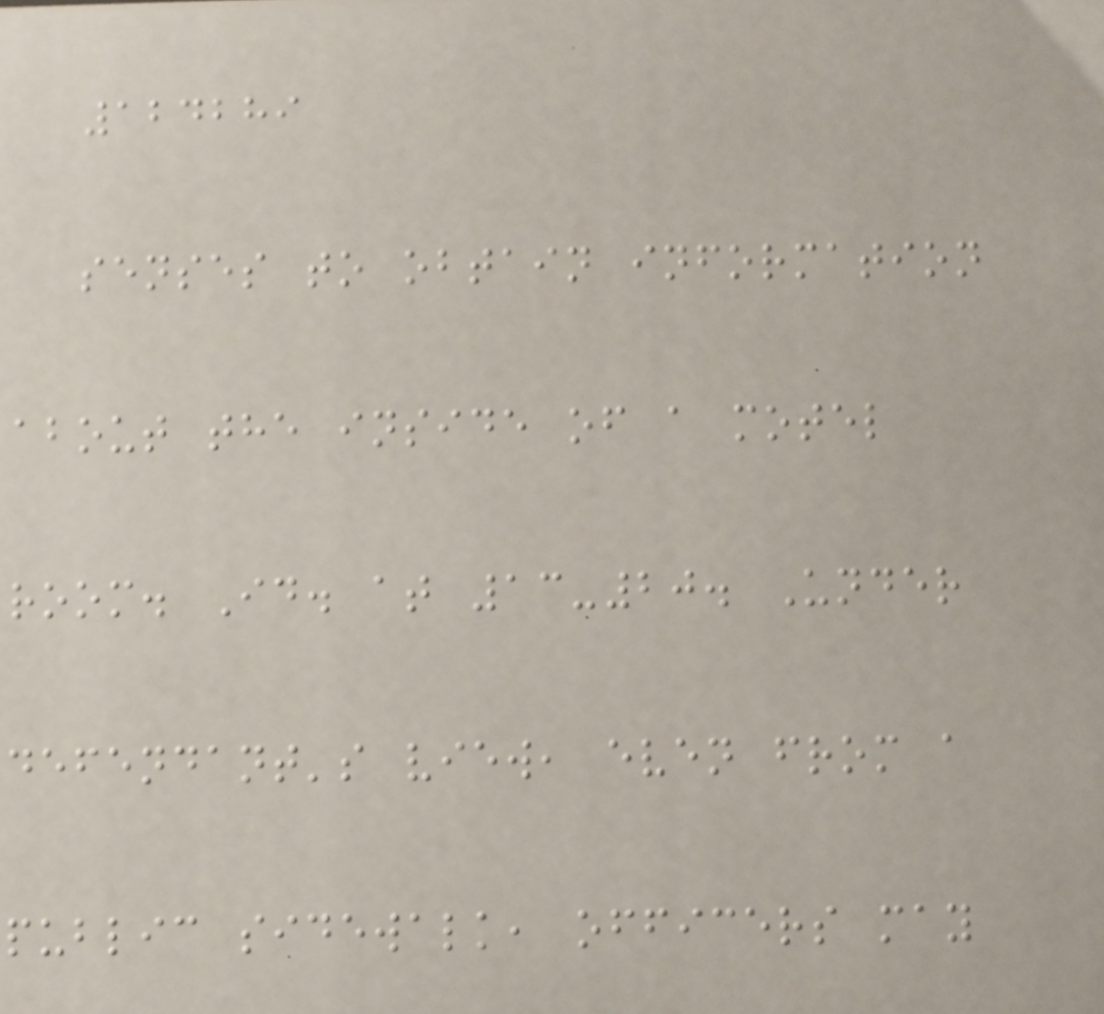124289
senses to obtain information
about the inside of a motel
room. Id. at 13-20. Under
defendant's view, even from a
public sidewalk, officers may
